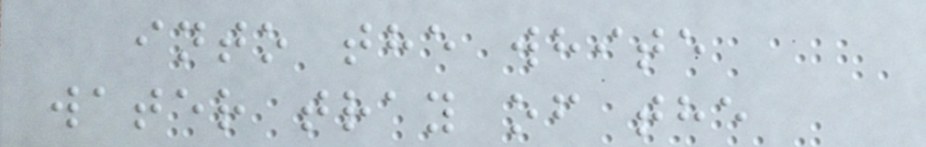into the white
water tray of the
